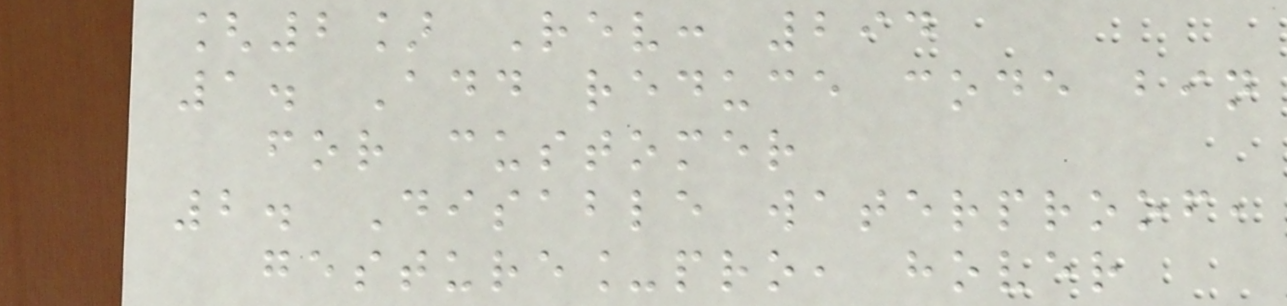[2] Rev: 294
1. Add reduce code bin
for customer
2. Disable waterproof,
gesture_pro, hover
